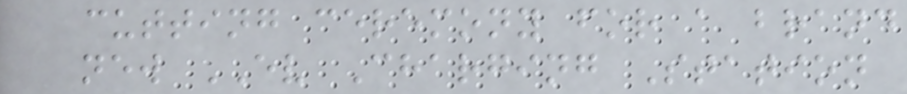cutting ceremony for a brand
new EV Charging Station
